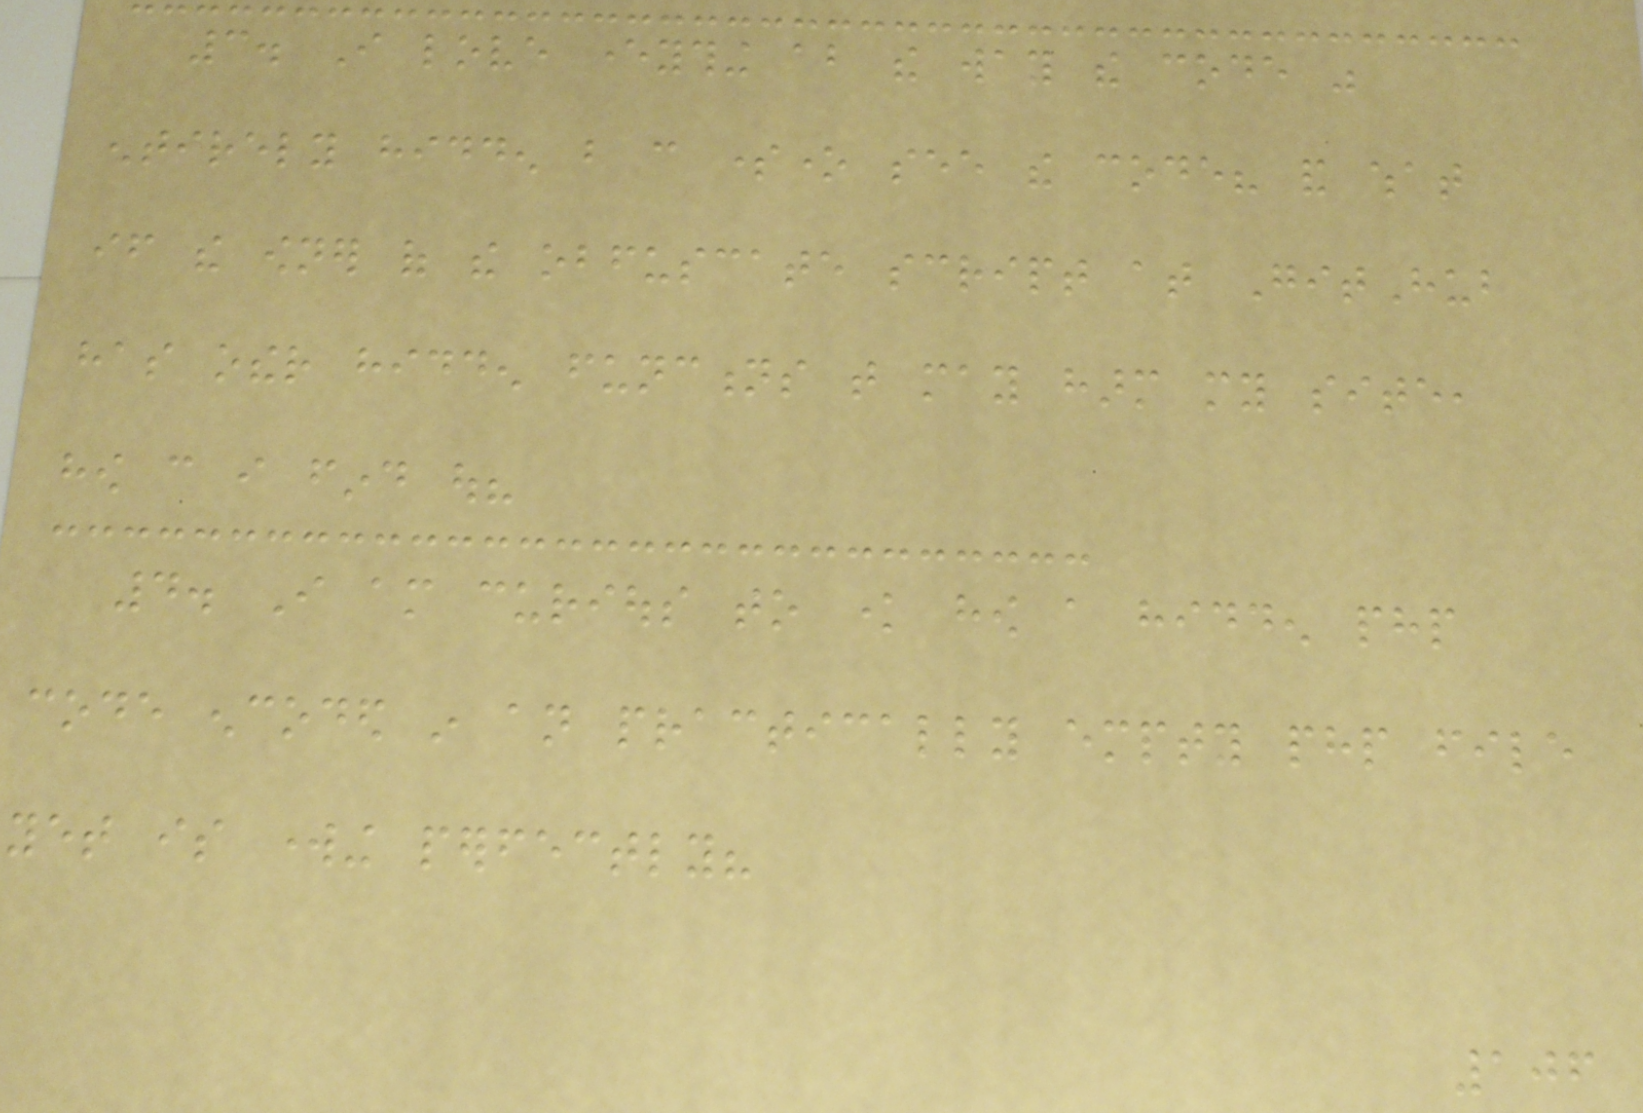3. I love everything about the way the code was
entirely hidden but can someone see the code? and what
if the owner of the obfuscate script at GitHub
has other hidden functions that may harm my site,
how can i find out?
4. I am curious to know how a hidden php
code encoded in an practically empty php file
yet is working perfectly?
106
